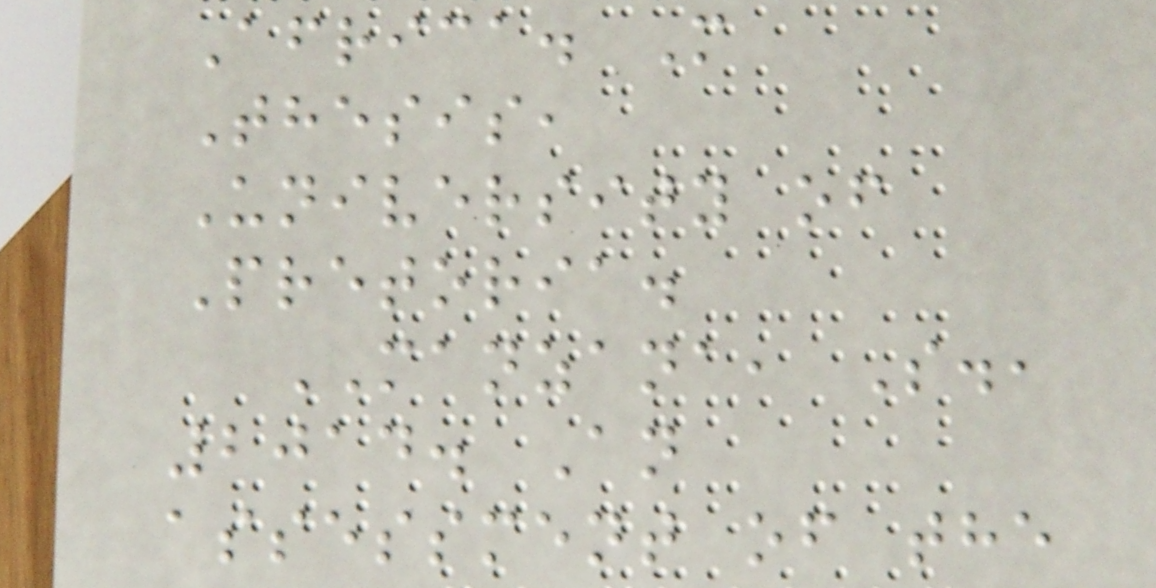Africa. M
Thesis,
University of
Pretoria.
MANZANA, S.,
2014. An
assessment of the
